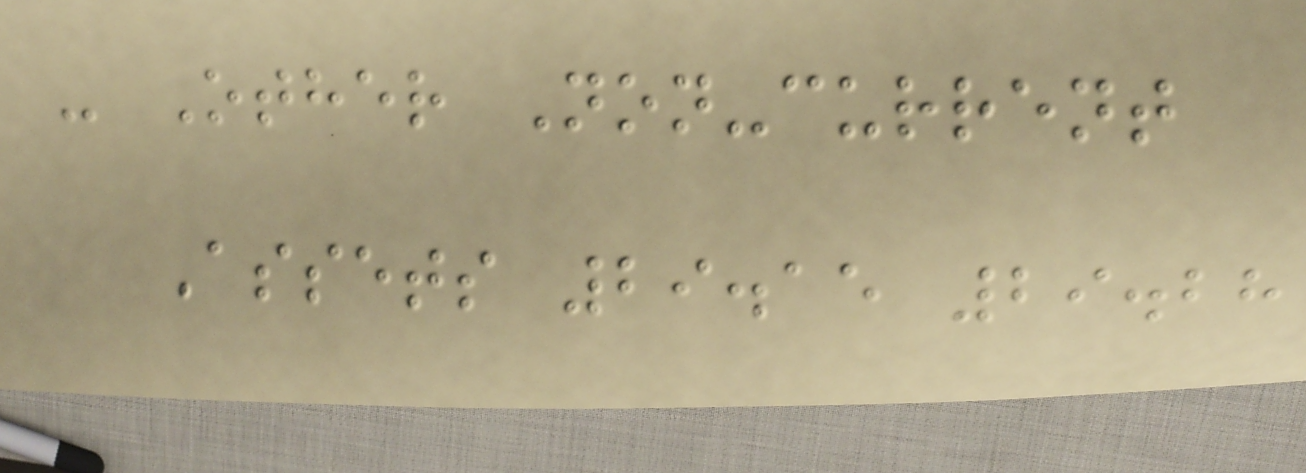- Other Non-current
Assets 29.15 29.28
